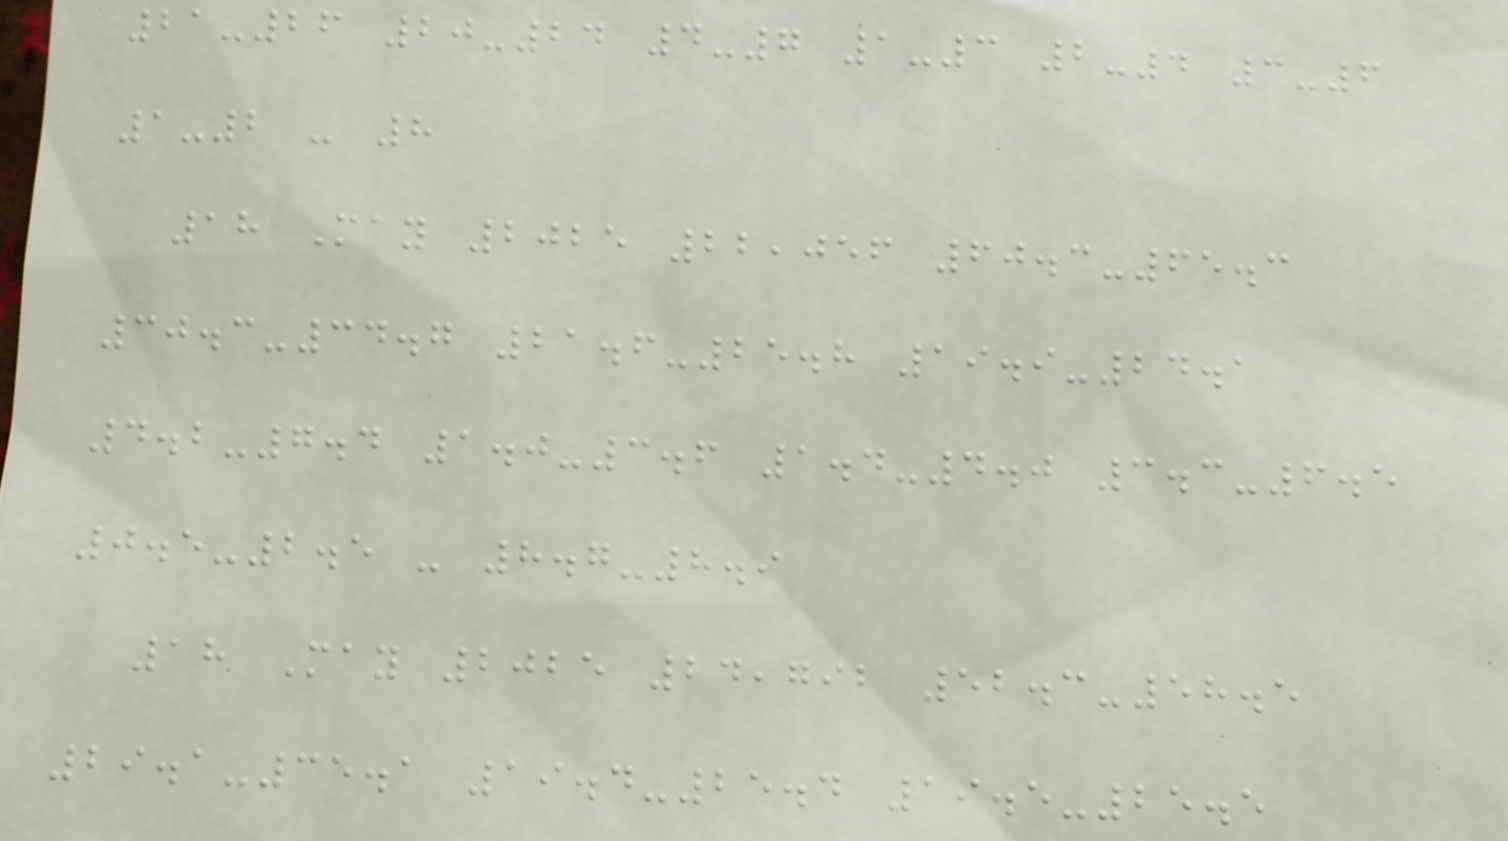21-26 20-24 4-7 1-3 2-4 3-6
1-2 - 8
18 May 2025 22,056 60.3-65.3
30.3-34.7 21.6-25.8 19.9-24.1
4.2-7.4 1.0-3.6 1.4-4.0 3.3-6.5
0.5-2.5 - 8.7-8.9
18 May 2025 24,792 52.3-58.5
29.1-35.1 19.4-25.4 19.5-25.5
